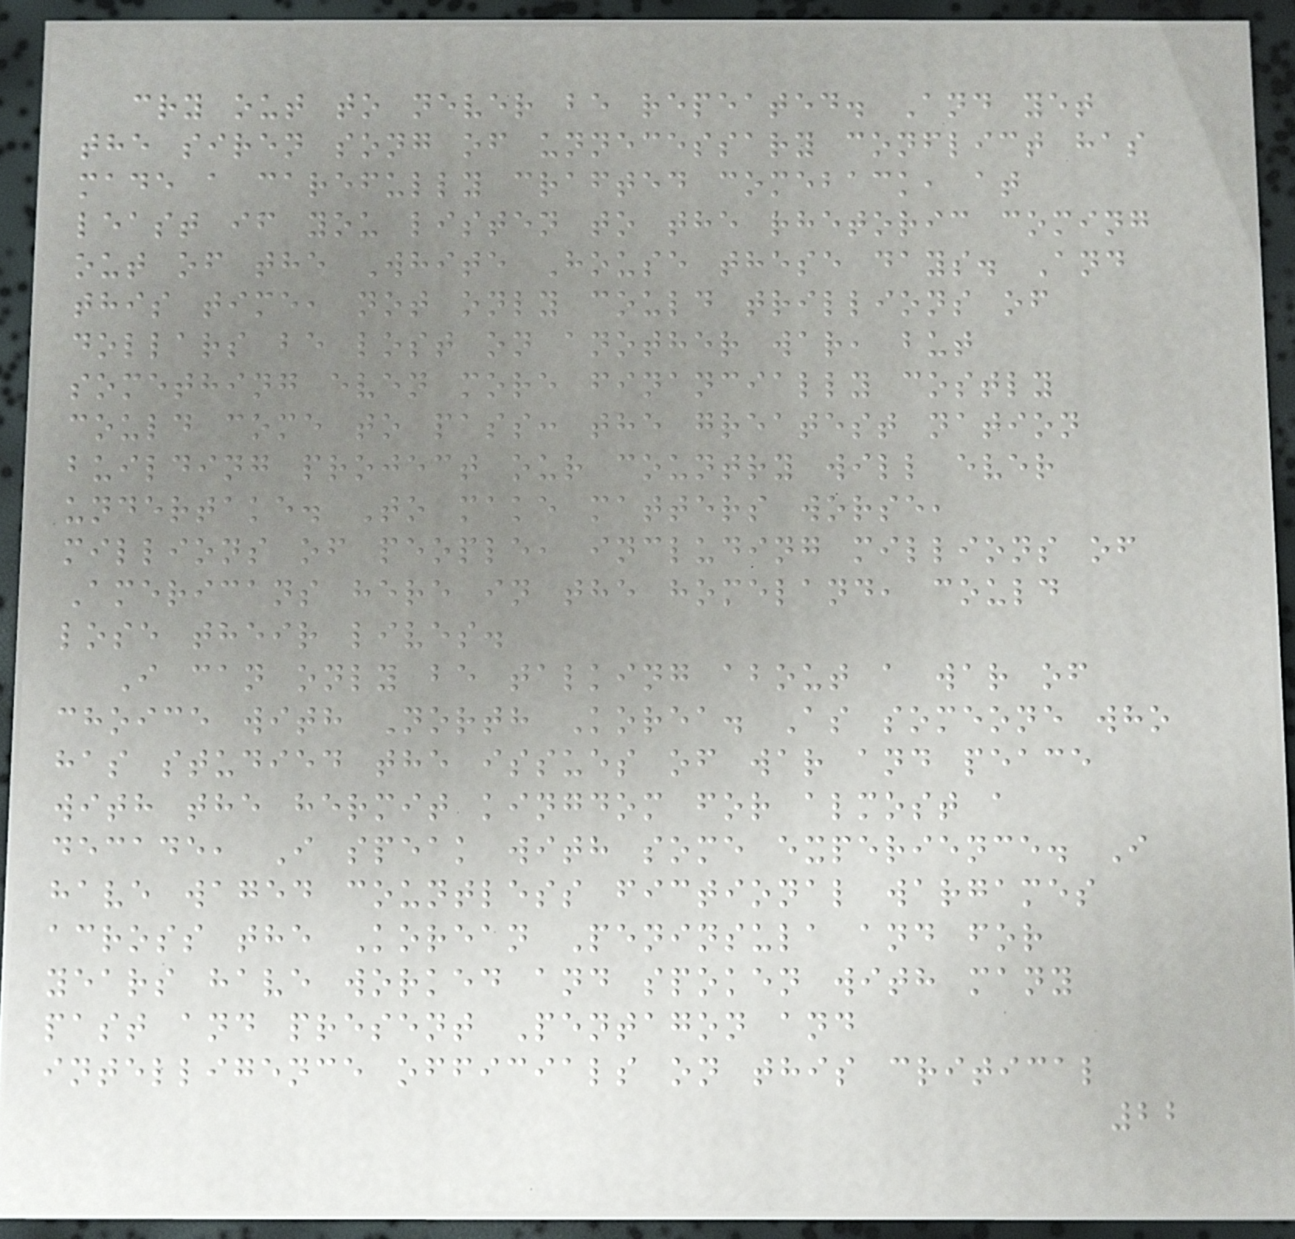cry out to never be repeated. And yet
the siren song of unnecessary conflict has
made a carefully crafted comeback, at
least if you listen to the rhetoric coming
out of the White House these days. And
this time, not only could trillions of
dollars be lost on another war, but
something even more financially costly
could come to pass: the greatest nation
building project our country will ever
undertake. To make matters worse,
millions of people, including millions of
Americans here in the homeland, could
lose their lives.
I can only be talking about a war of
choice with North Korea. As someone who
has studied the issues of war and peace
with the hermit kingdom for almost a
decade, I speak with some experience. I
have waged countless fictional wargames
across the Korean Peninsula and for
years have worked and spoken with many
past and present Pentagon and
intelligence officials on this critical
22
